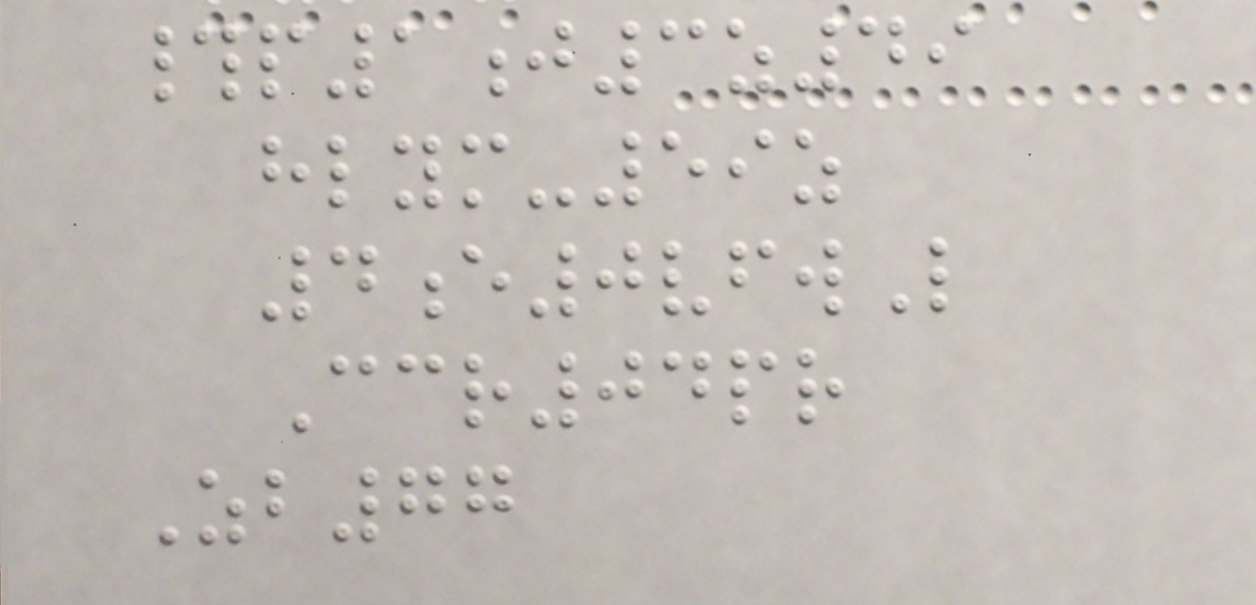#p1j3z49
hlym-59z
4e0vfwL
Ccr04pr
Zb77
